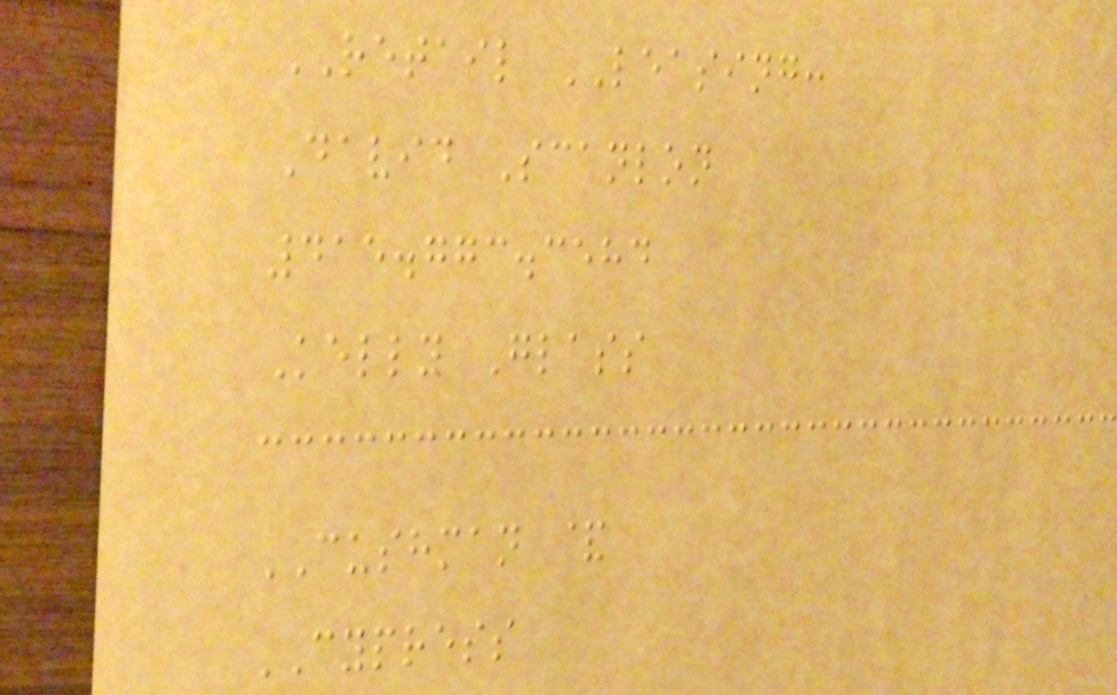RETAIL LEASING:
David Scanlon
415.773.3584
Kelly Glass
CUSHMAN &
CYPRESS
